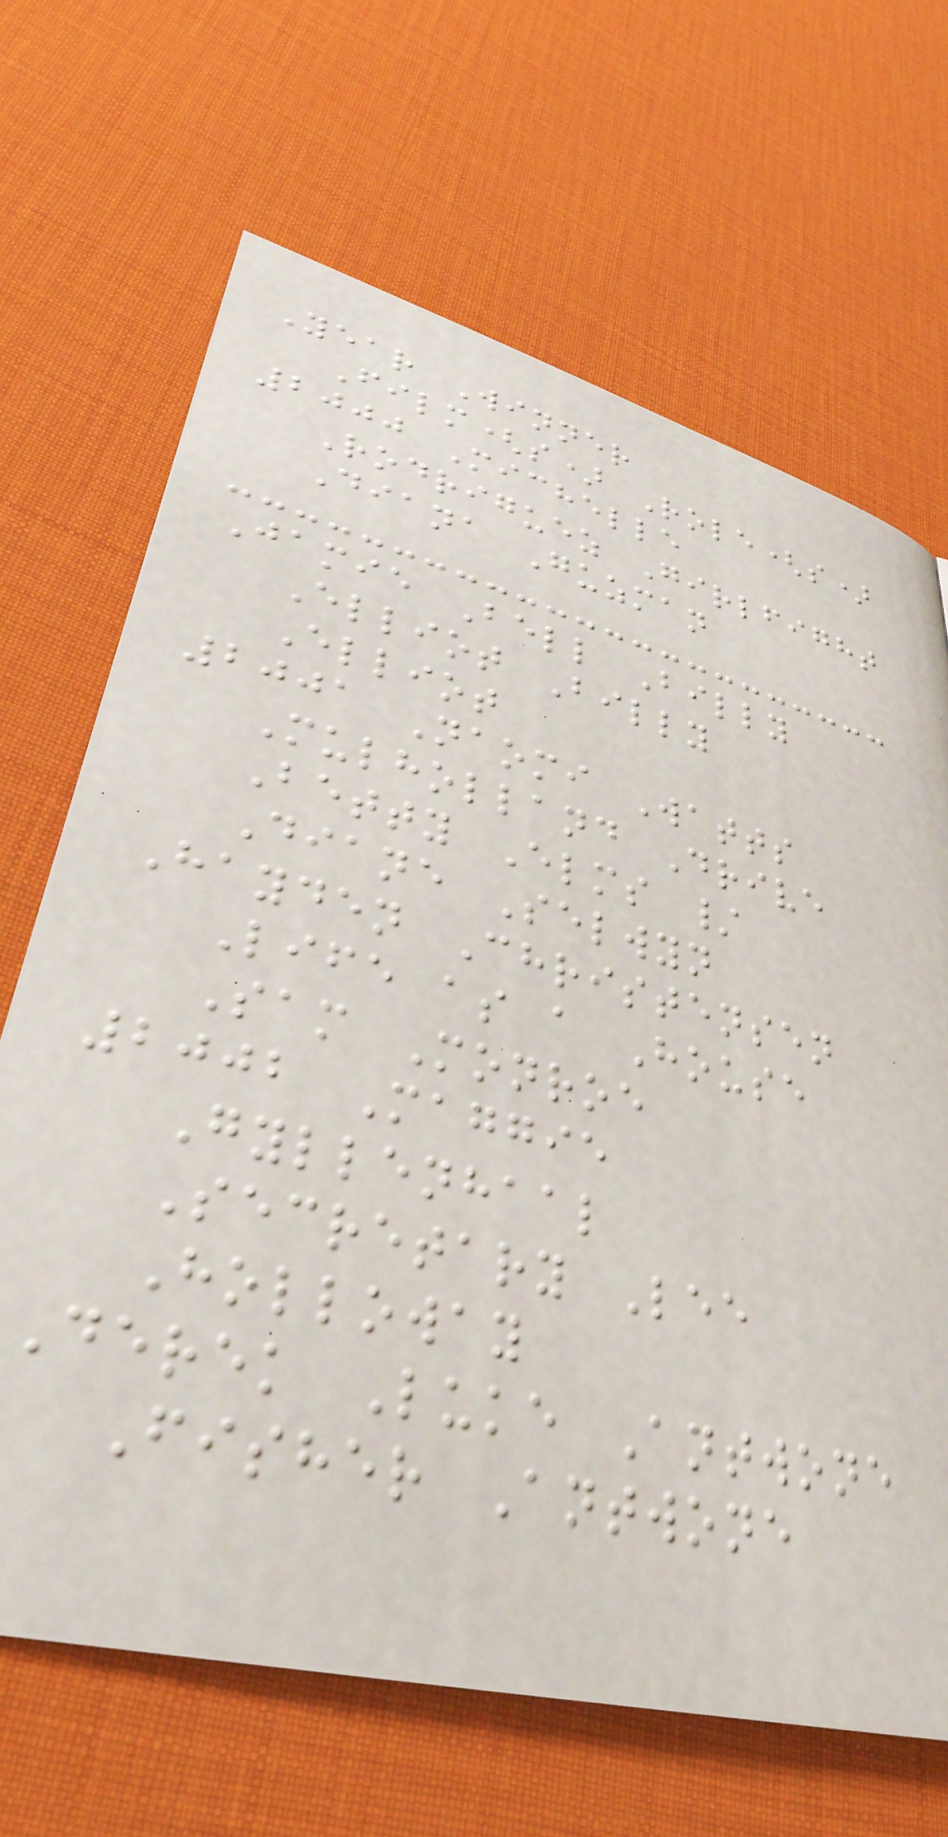Year Winner
Film(s) Role(s)
2000 Michelle
Rodriguez Girlfight
Diana Guzman
Jamie Bell Billy
Elliot Billy
Elliot
2001 Naomi Watts
Mulholland Drive
Betty Elms /
Diane Selwyn
Hayden Christensen
Life as a House
Sam Monroe
2002 Maggie
Gyllenhaal
Secretary Lee
Holloway
Derek Luke Antwone
Fisher Antwone
